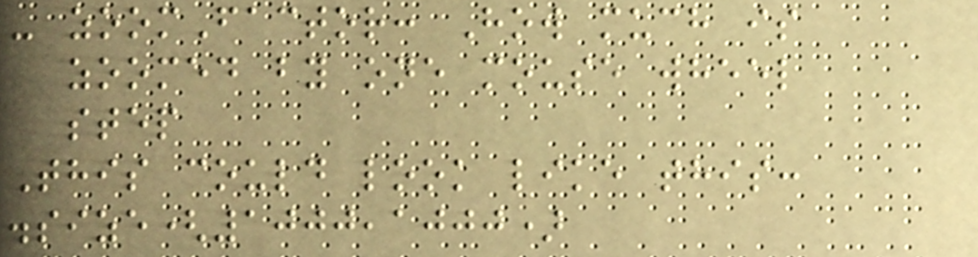- zoomFactor: How much is
zoomed by one mouse wheel
step
This could look like this:
.size(1000,1000)
